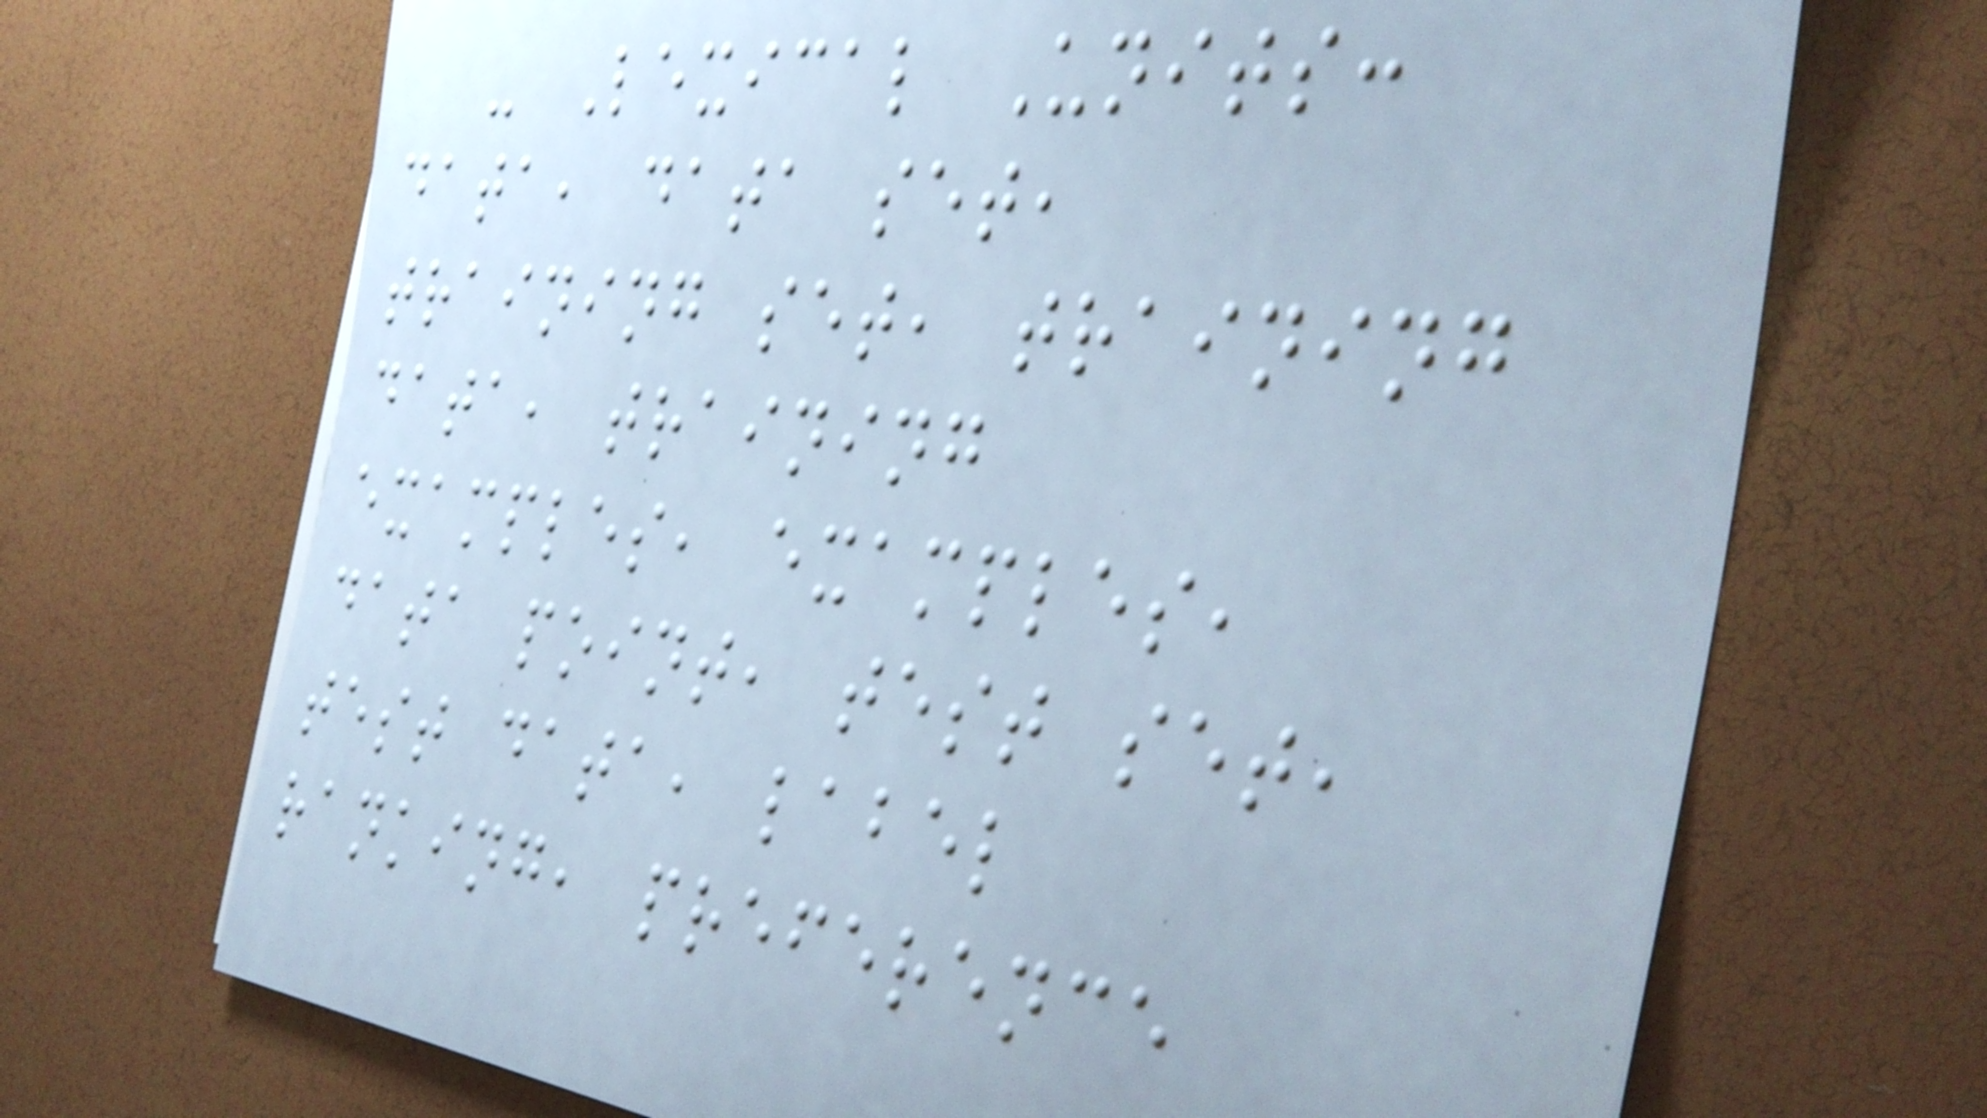- Lexical Units:
data, data set,
training set, training
data, training
examples, examples,
data point, test set,
test data, label
ranking, preference
